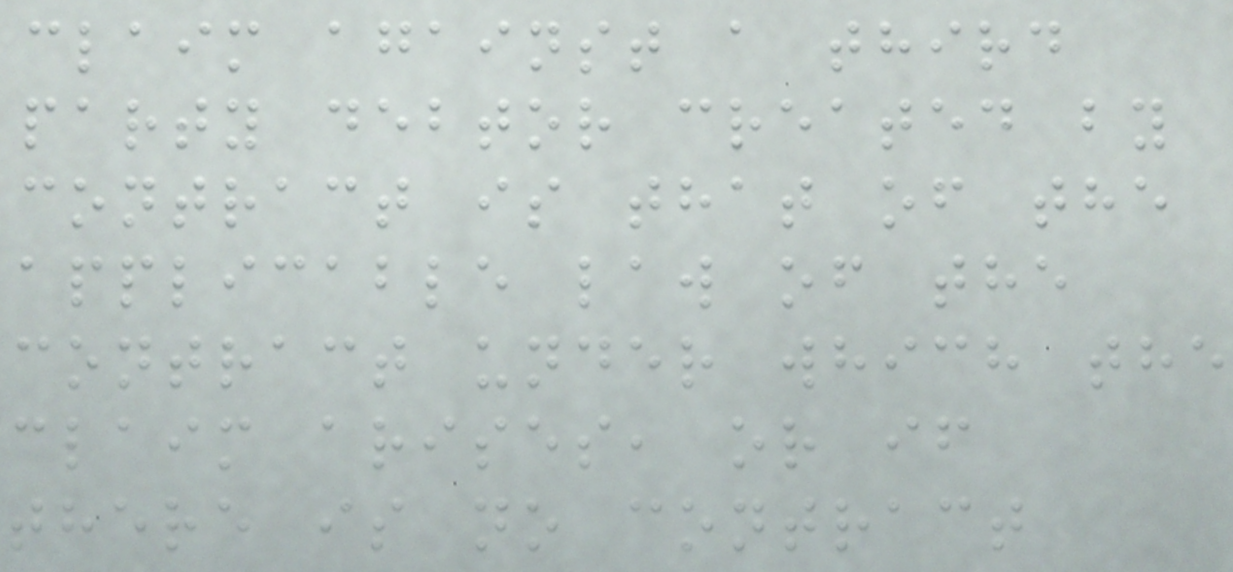claim against a third
party debtor created by
contract is that of the
applicable law of the
contract under which the
claim arises, or if
there is no contract
